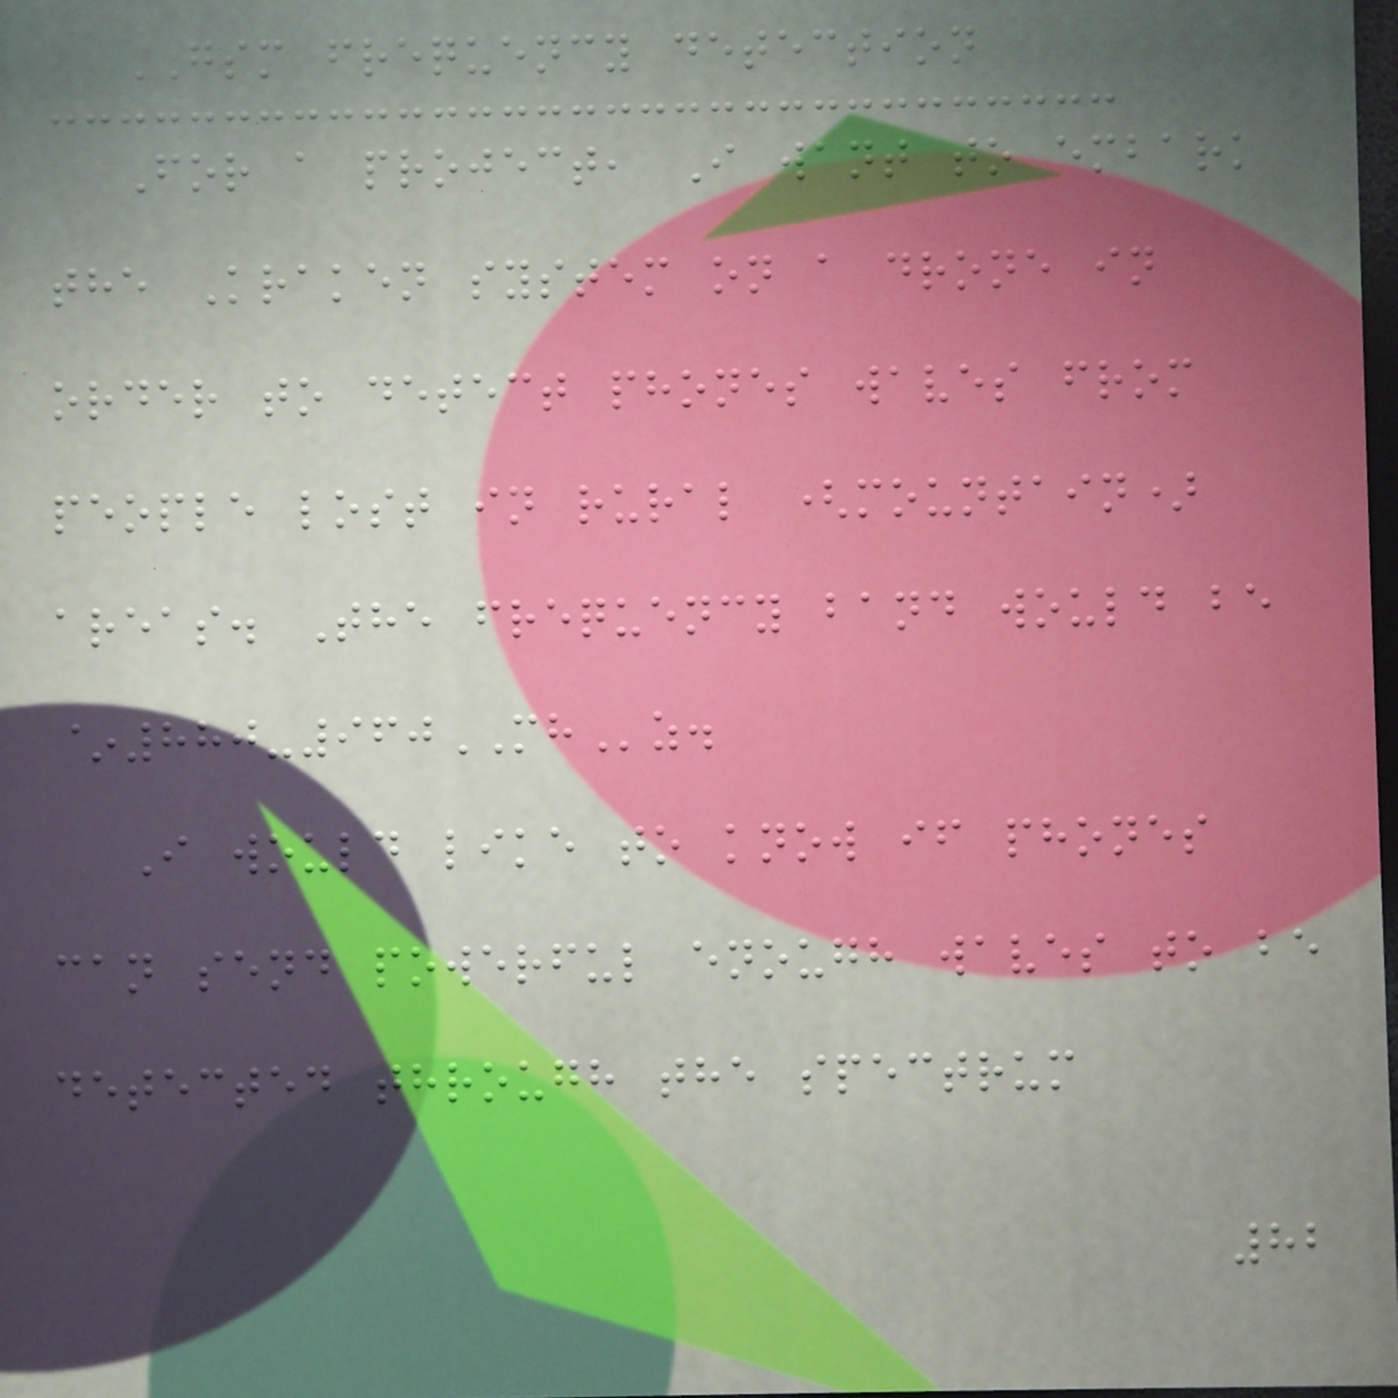GSM frequency detection
For a project, I want to embark
the Kraken system on a drone in
order to detect phones waves from
people lost in rural (mountain)
areas. The frequency band would be
~880-960MHz.
I would like to know if phones
can send powerful enough waves to be
detected through the spectrum
82
